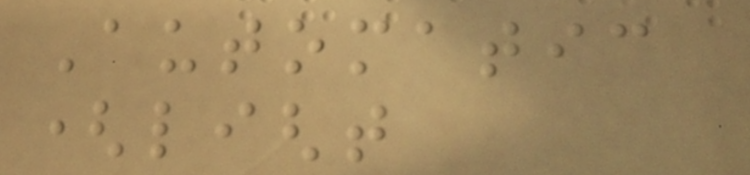Automatic
(light
